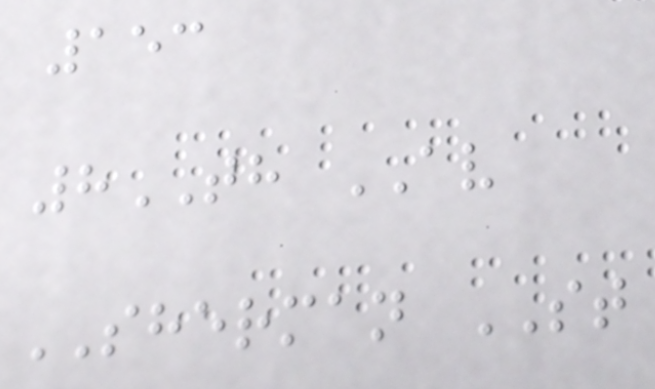153
8TH AV
SHERMAN ST
